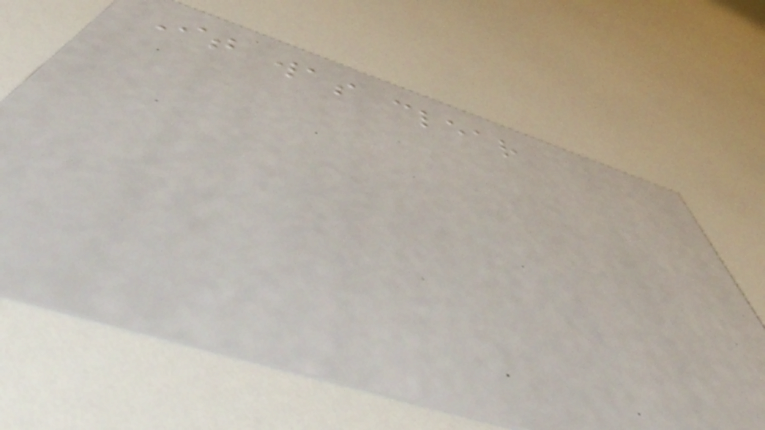It was clear
